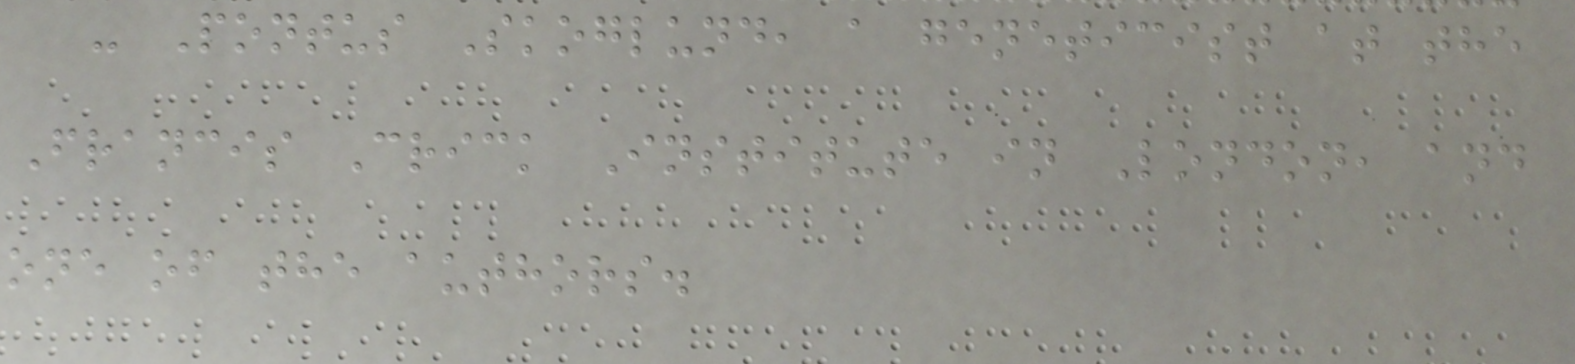- Pontus Skoglund, a geneticist at the
Francis Crick Institute in London, and
one of the authors.
